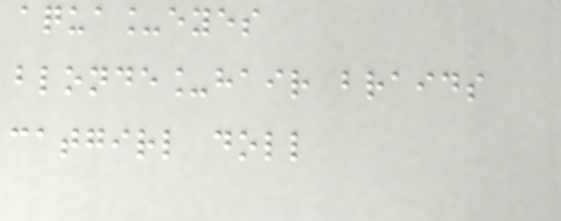aqua_eyes
blonde_hair braids
catgirl doll
